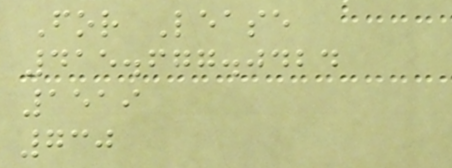For Lease
415.677.0424
1519
730
